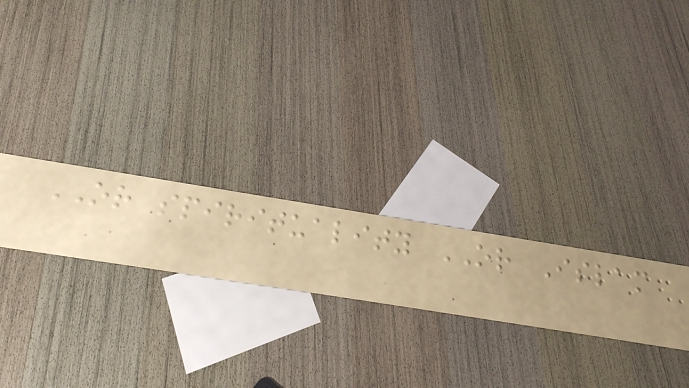OR spirituality OR Islam
